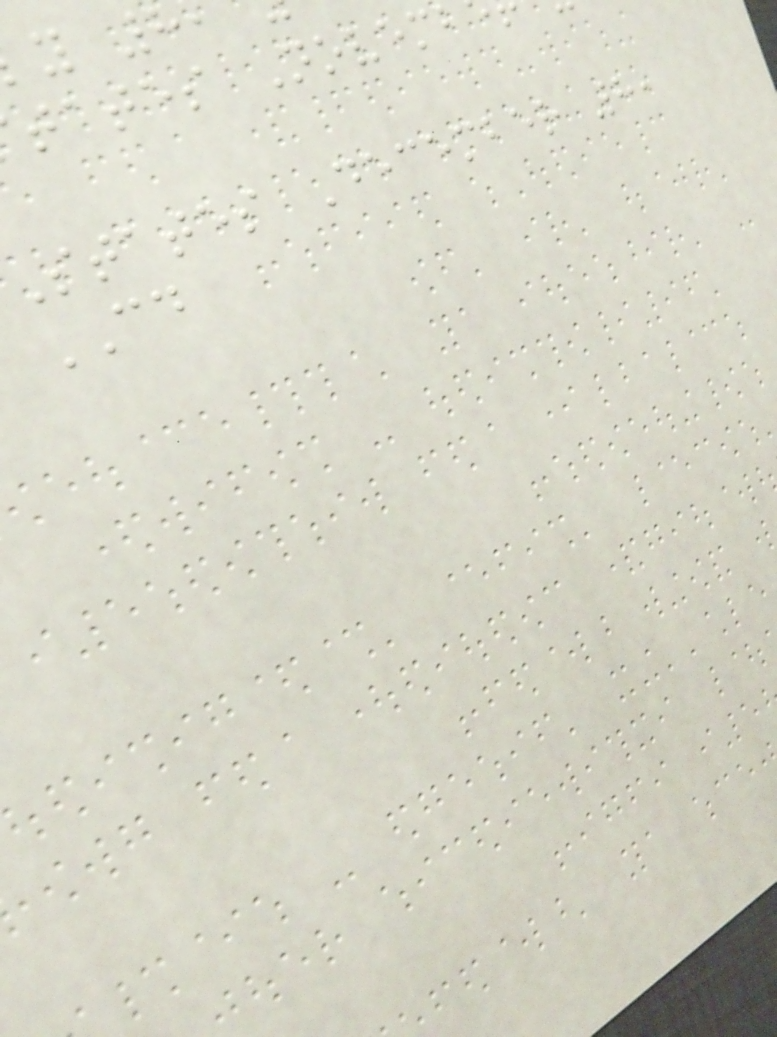tates Novemb
states December 8,
CD
